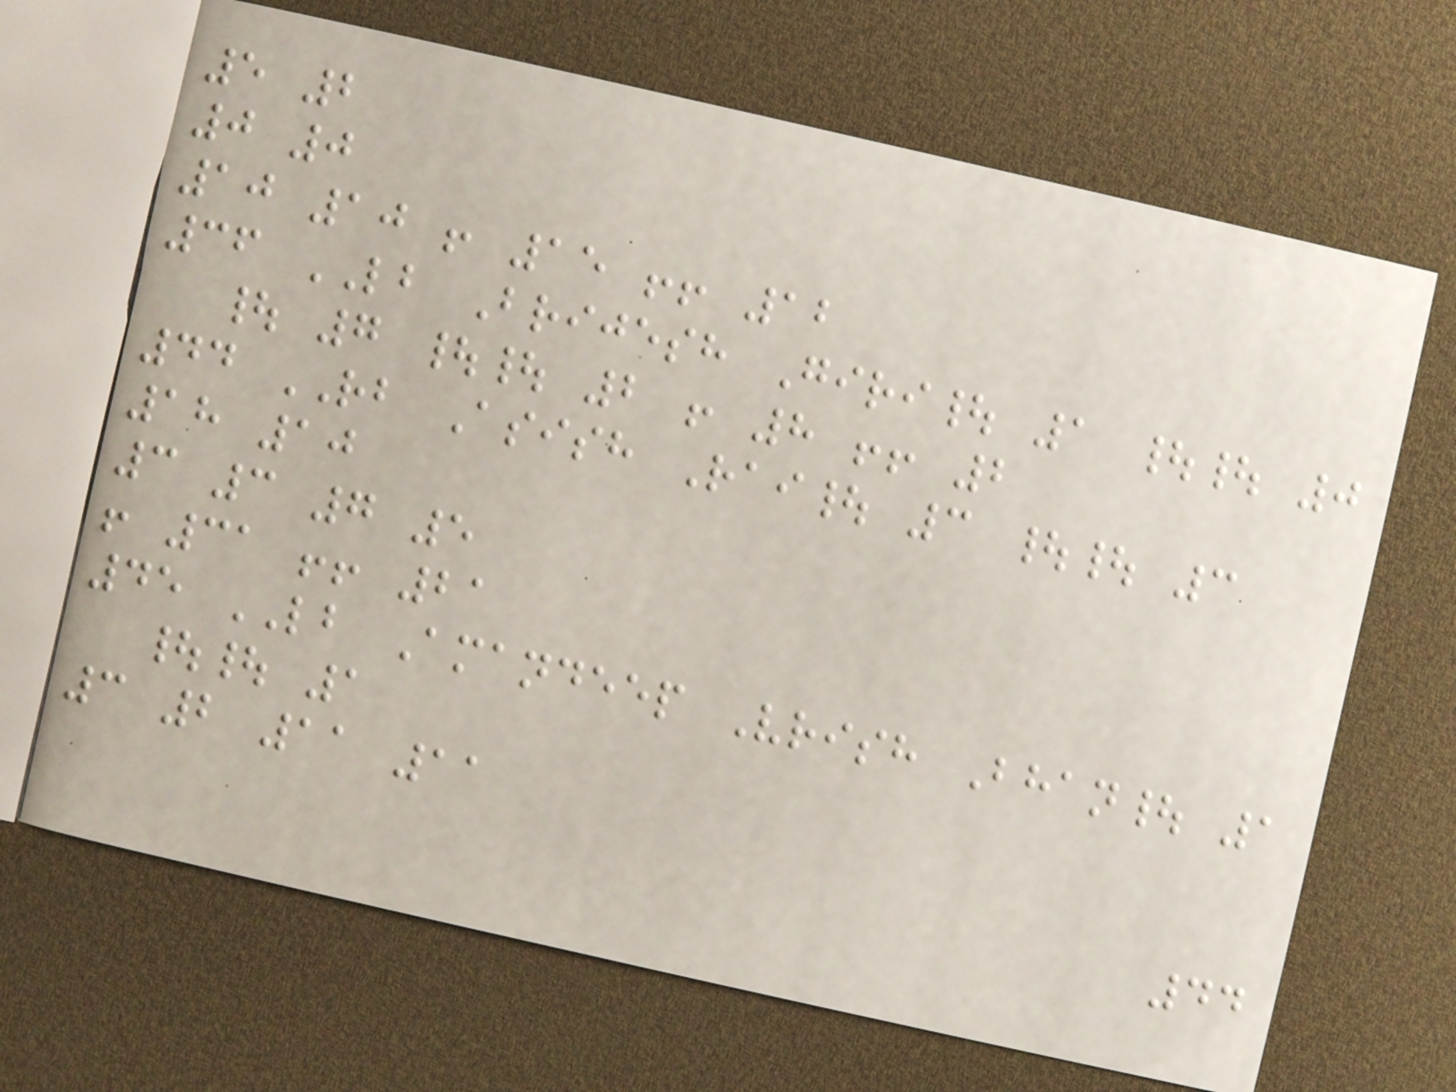5 2
0 0
10 10 ! 15 !! 12
36 LB Brijesh Giri| 1 || 0
| 7 || 2 ! 8 !! 2
44 RB Asish Rai| 3 || 3
18 10
3 3 7 5
! 31 !! 21
45 LB Amandeep Vrish Bhan| 1
|| 1
3 2 11 11
44
